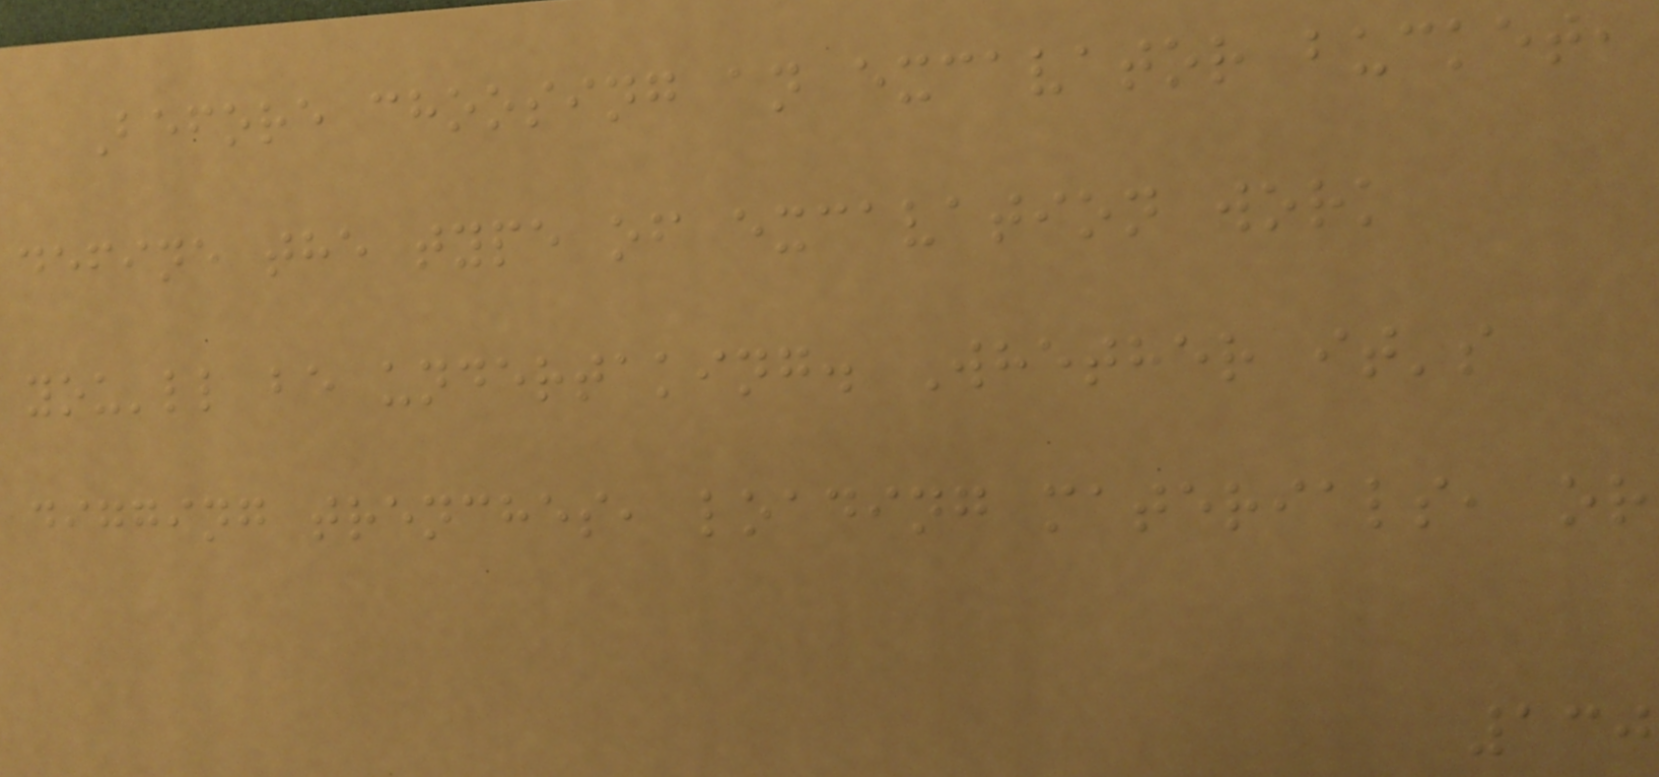Before choosing an excavator bucket,
define the type of excavation work
you'll be undertaking. Whether it's
digging trenches, loading materials, or
130
